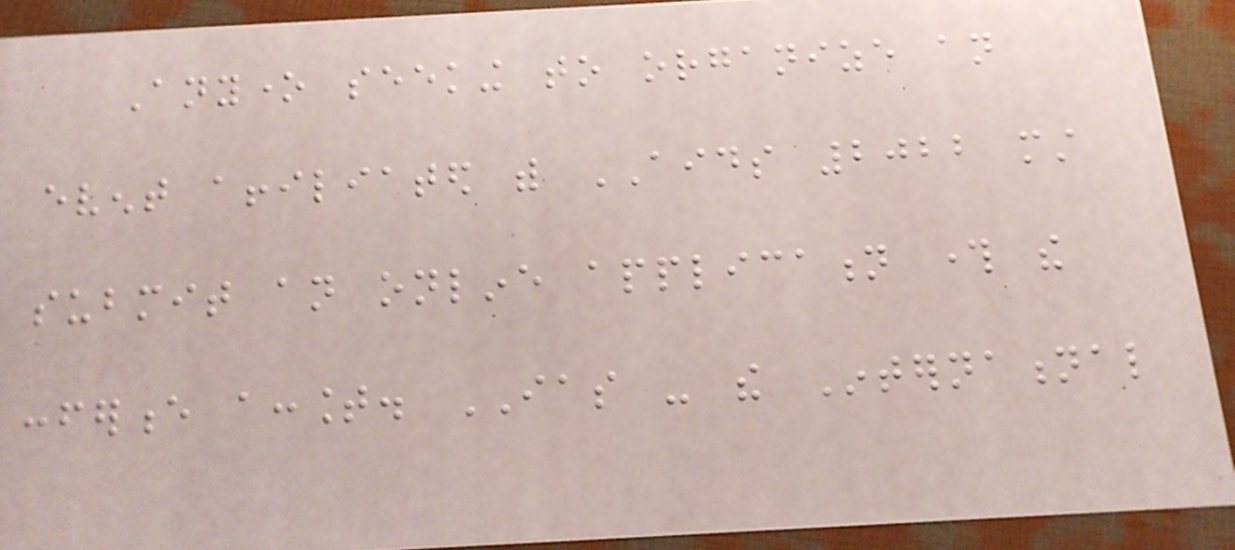Anyone seeking to organize an
event affiliated with AIDS 2022 must
submit an online application through the
conference account. IAS - the International
